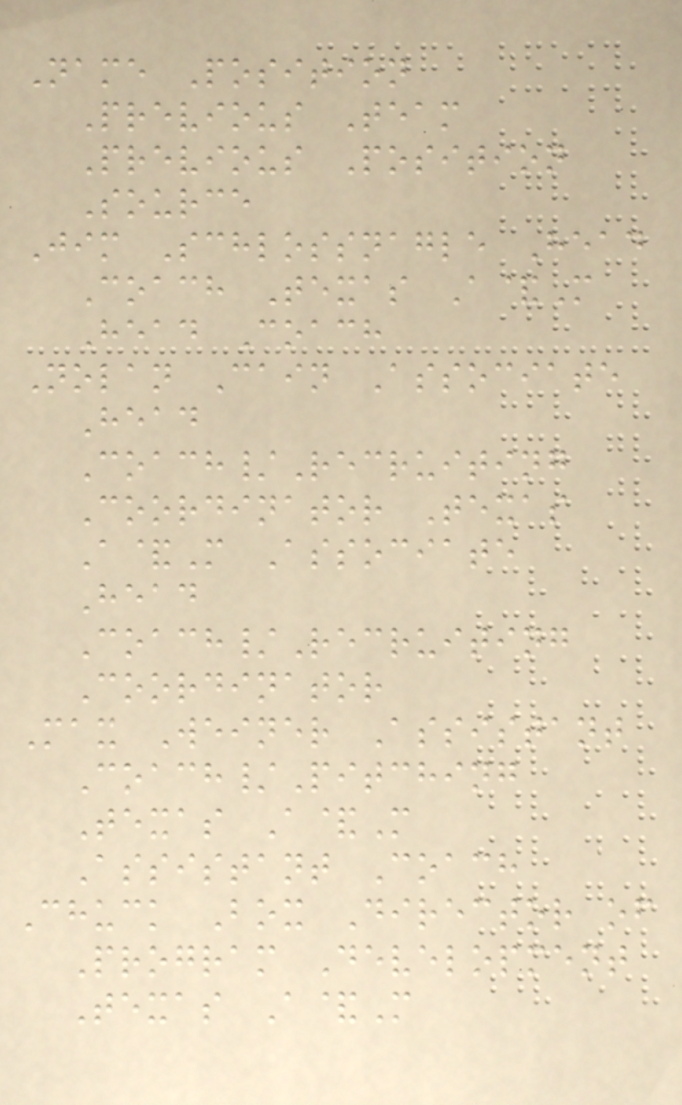Name Position
Previous Team
Previous Position
Source
Jim Schlossnagle Head
Coach Texas A&M
Head Coach
Nolan Cain Associate
Head
Coach/Recruiting
Coordinator Texas
A&M Associate
Head
Coach/Recruiting
Coordinator
Max Weiner Assistant
Coach/Pitching
Texas A&M
Assistant Coach
Chuck Box Director of
Program Development
Texas A&M
